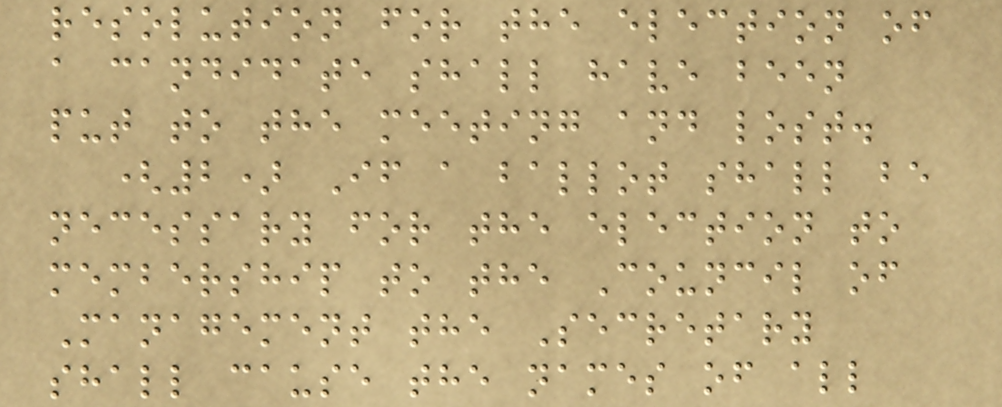resolution for the election of
a candidate shall have been
put to the meeting and lost.
(2) If a ballot shall be
necessary for the election to
membership to the Council of
Management the Secretary
shall cause the names of all
